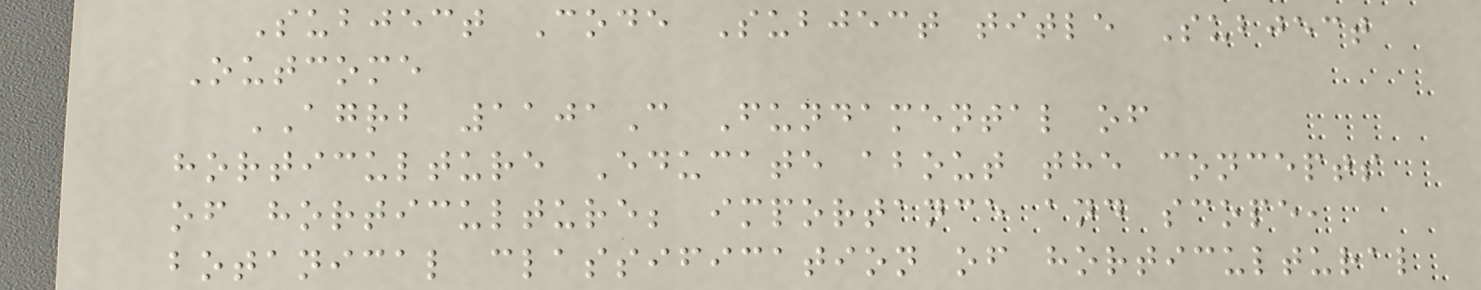Subject Code Subject title Subject
Outcome
AGRB 1101C Fundamental of
horticulture Educate about the concepts
of horticulture; importance and scope,
botanical classification of horticultural
